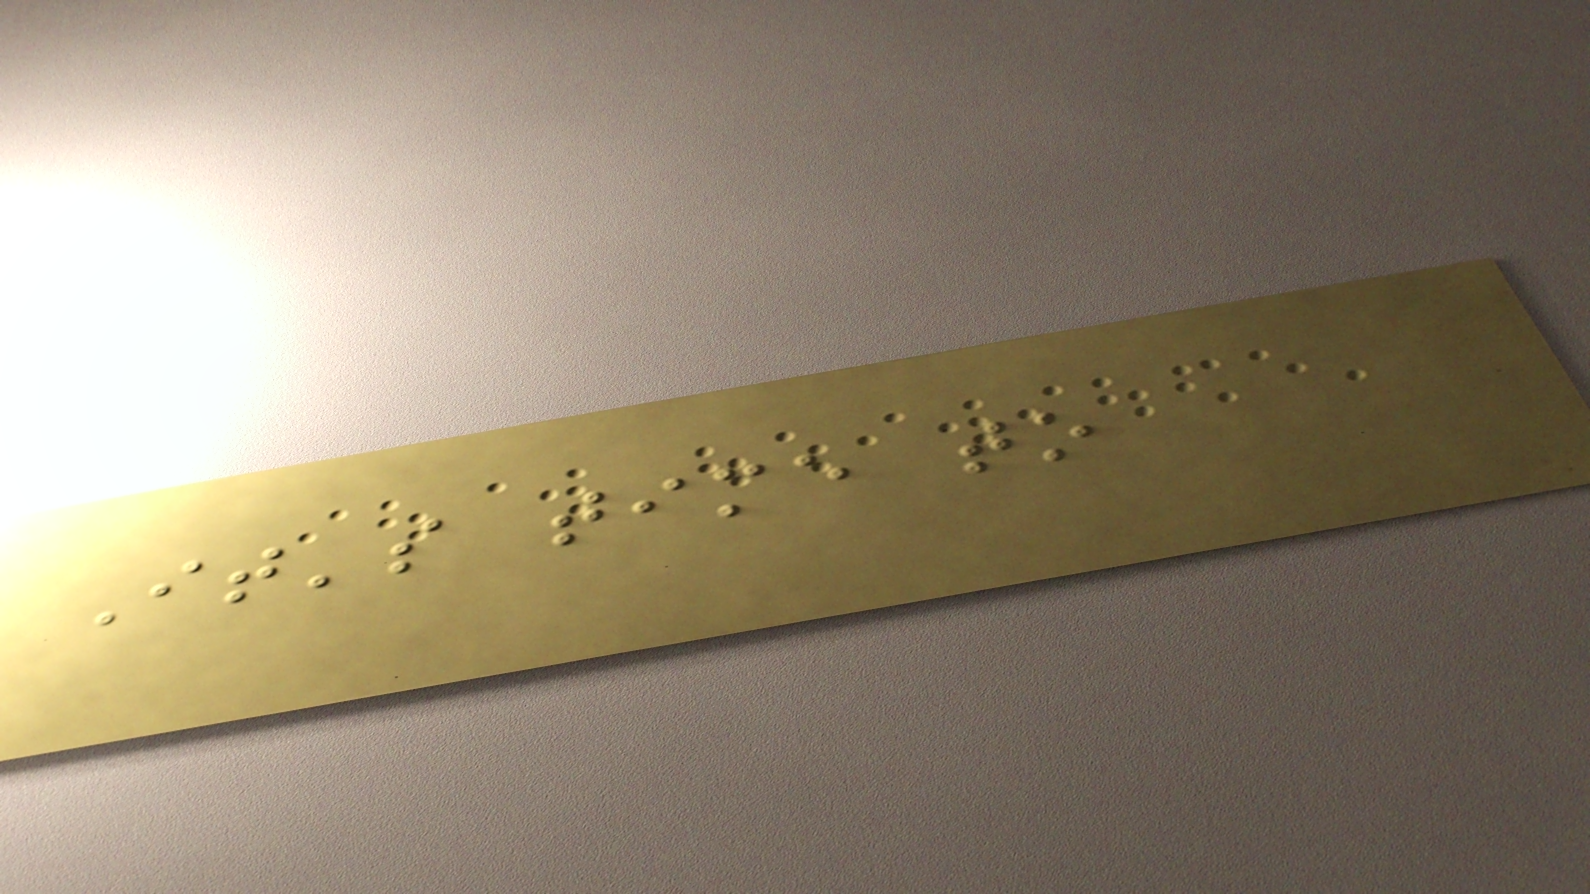It's time to
